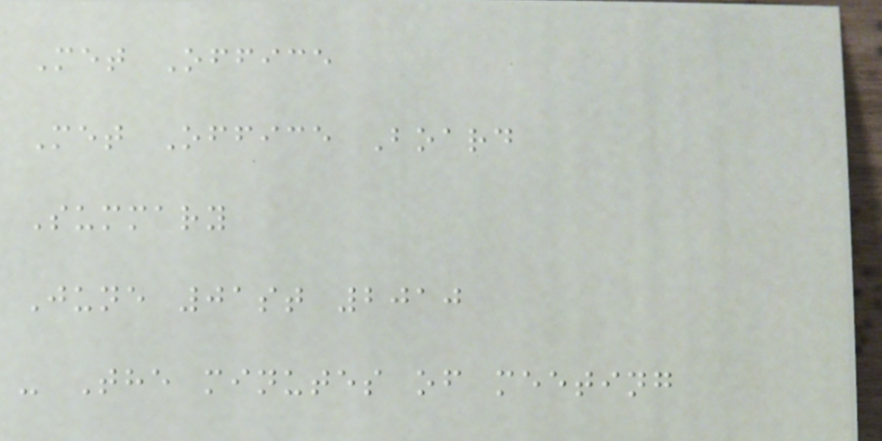Met Office
Met Office Board
Summary
June 01st 2010
- The minutes of meeting
